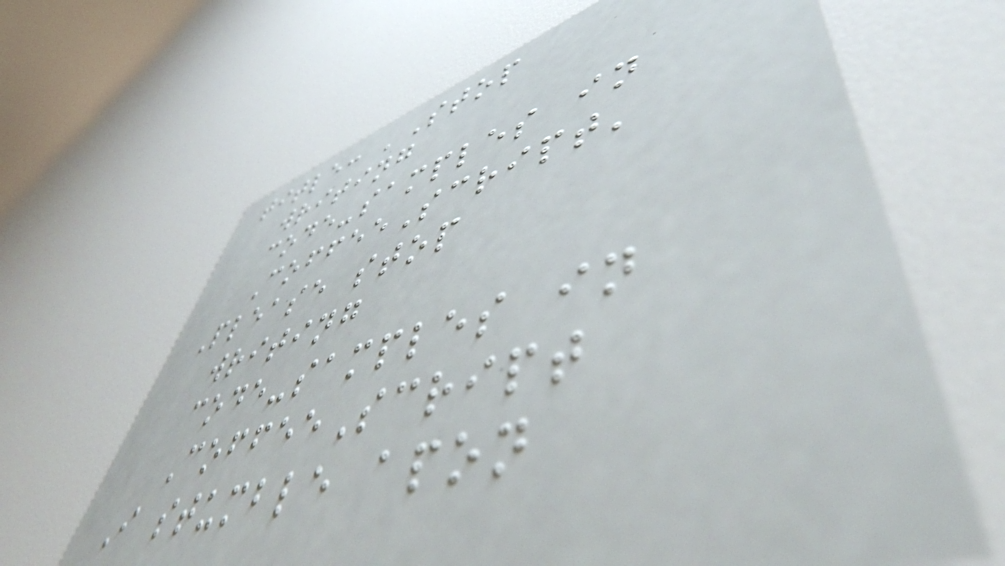title: 'Stop
writing
code-samples in
CoffeeScript'
Please stop
writing
code-samples in
CoffeeScript
I stumble apon
